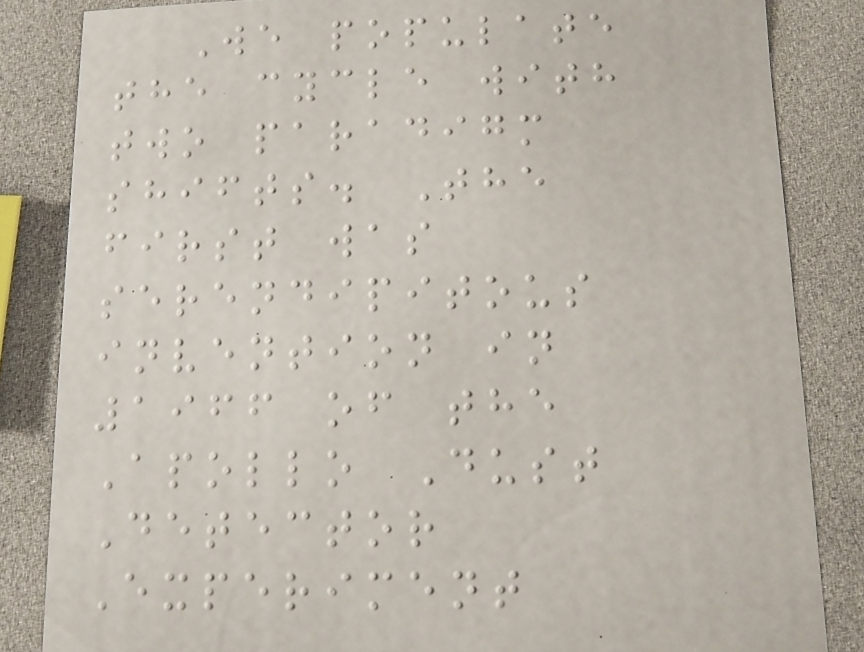We populate
the cycle with
two paradigm
shifts. The
first was
serendipitous
invention in
1966 of the
Apollo Dust
Detector
Experiment
